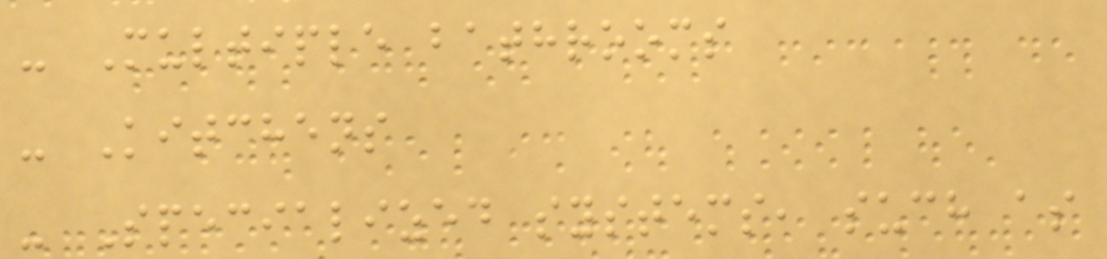- Multiple bathrooms
- Kitchens
- Specialized systems, such as
